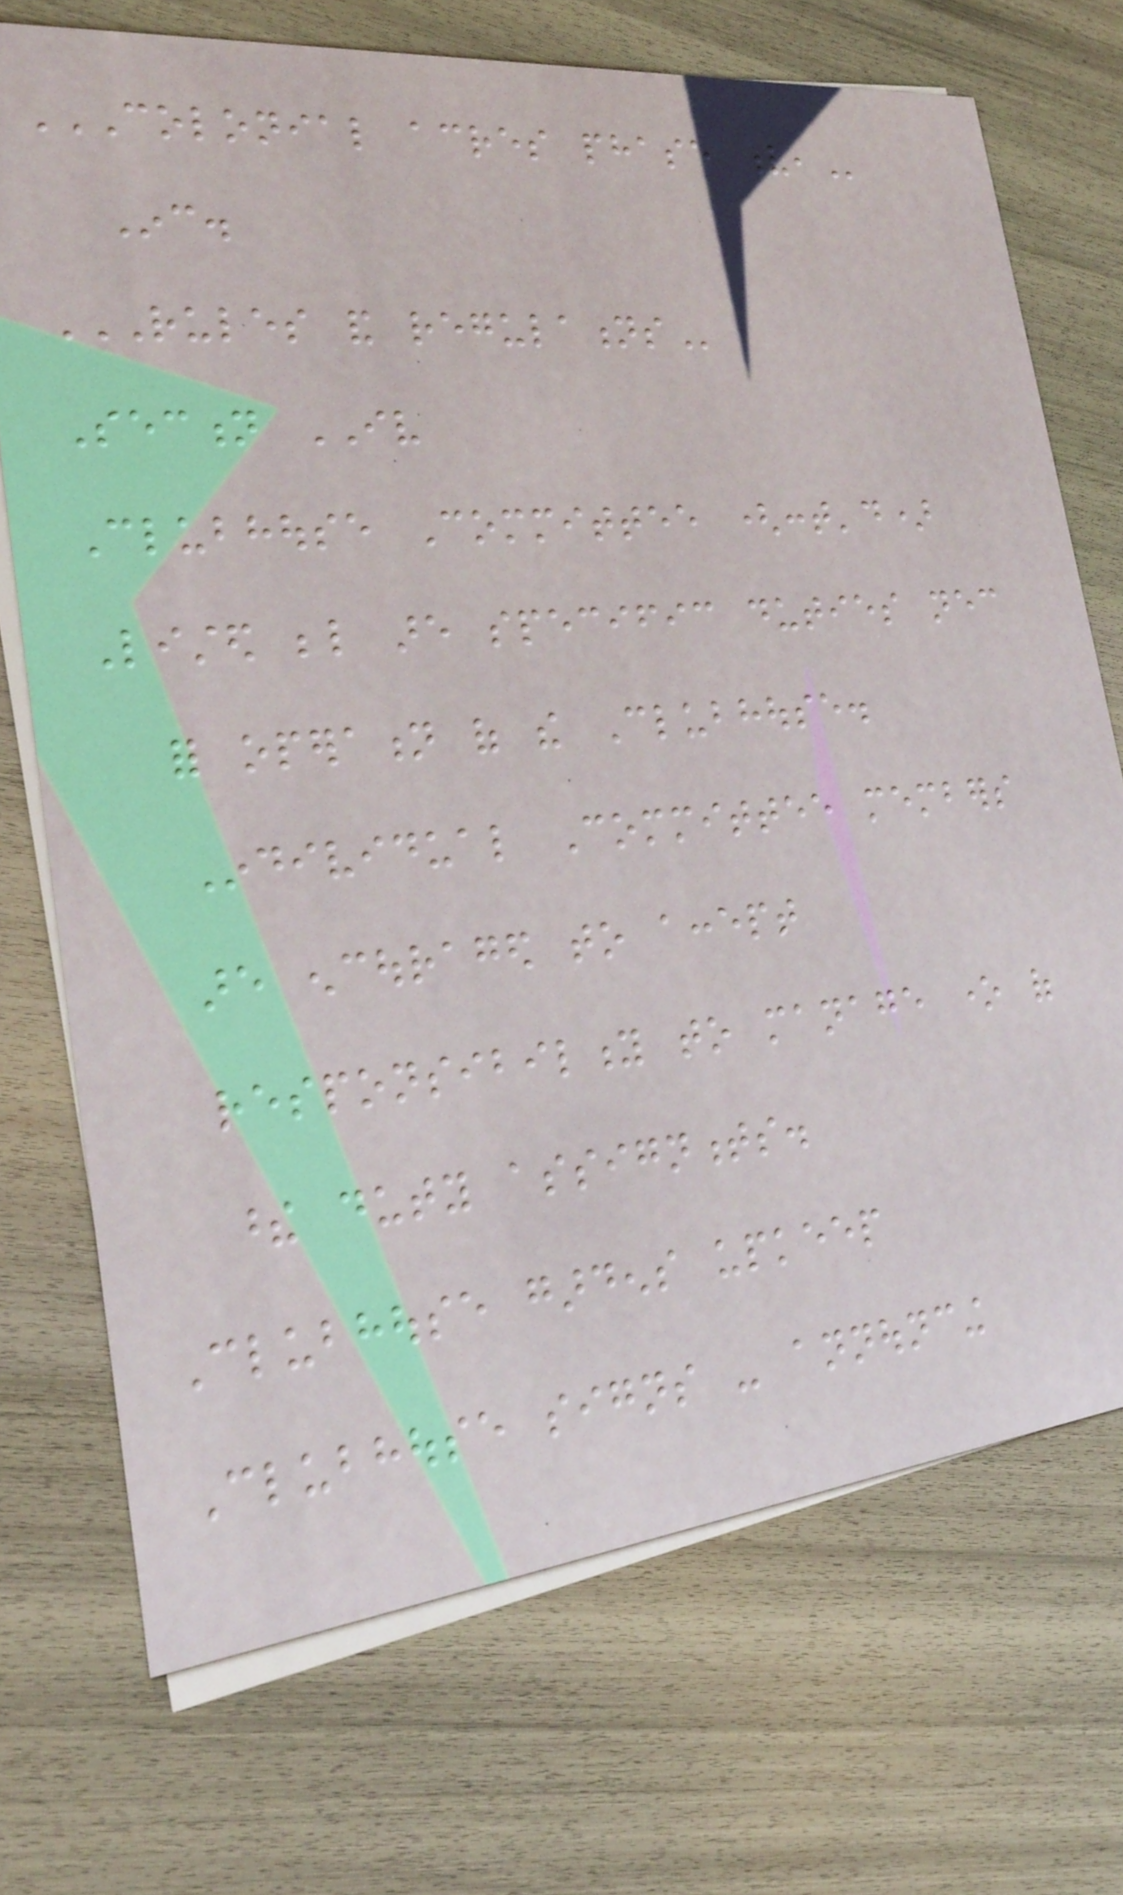COLONIAL ACRES PHASE V,
Inc.
RULES AND REGULATIONS
Section IV
Clubhouse Committee (cont'd)
Listed below are specific duties necessary
for operation of the Clubhouse.
Individual Committee members
are encouraged to accept
responsibility to manage one of
these duty assignments.
Clubhouse gardens upkeep
Clubhouse signs - announcing
